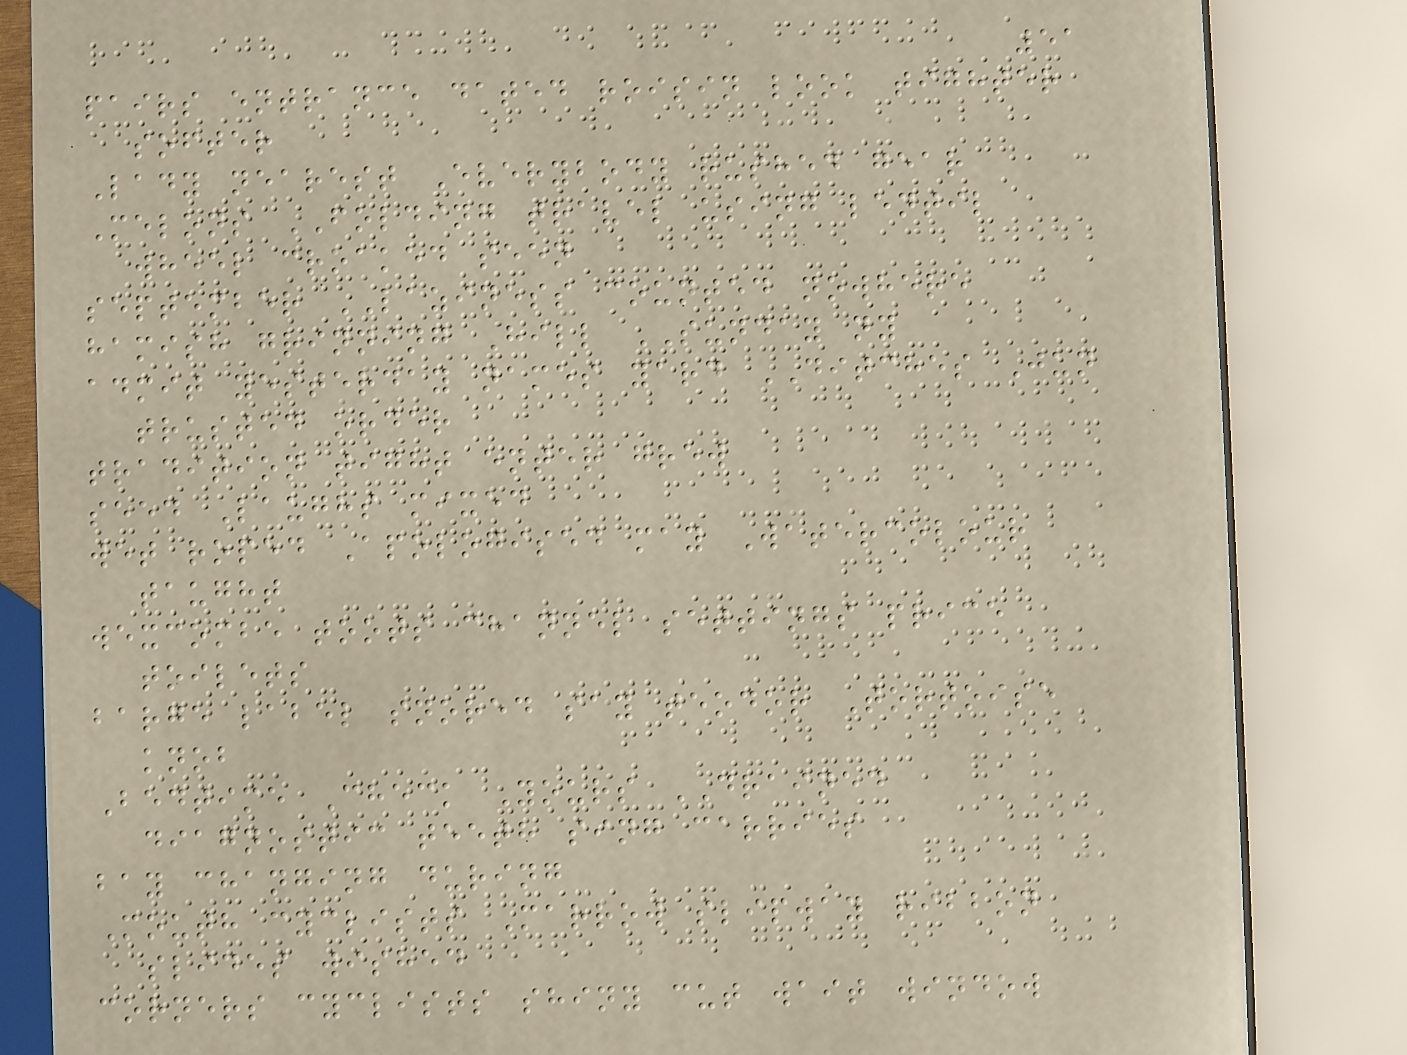51
pairs entrance dated roisin look tighter
softer
Lady nearest Everybody rushed gear
Melons FOLDING travel using lentil
wheel croaked seen
september LAZINESS counted nowhere
hamish grinning Hill SUNDAY ny
admit yesterday names yard DITCHES Jun
trusted order
tradition tight enter grew
seed Laughs mixed
wet roped Apologised may Watercolour
taught
wexcombe toots channel settings price
toilets
barge label snored say teodor Tortoise
knob
Bedtime Check Yours DRAINED
diagnostic teeth sing carries
bay changing during
Mouth cyclists Marrow slipway ribbon
slides wished
corners cyclists shiny cut wait window
